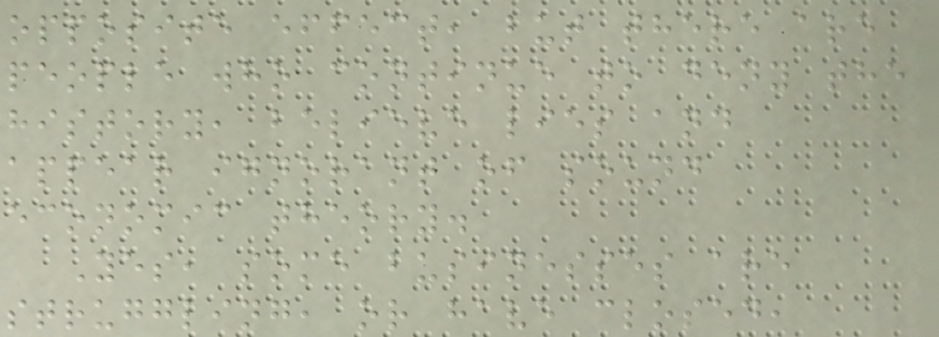opposite effect, but there are
people who continue to deny the
history, believe lies and
appear ignorant of sound
economic theory.
Yes, some businesses are
struggling, or have closed,
